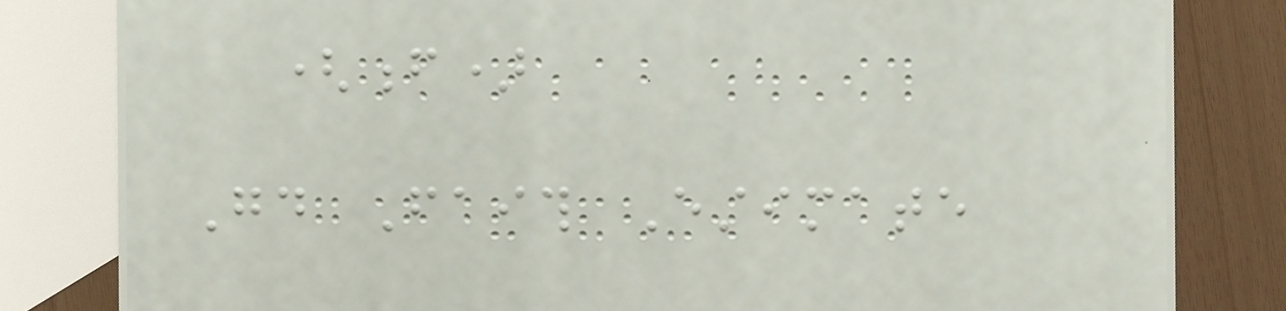(f)
Good Faith Estimate
